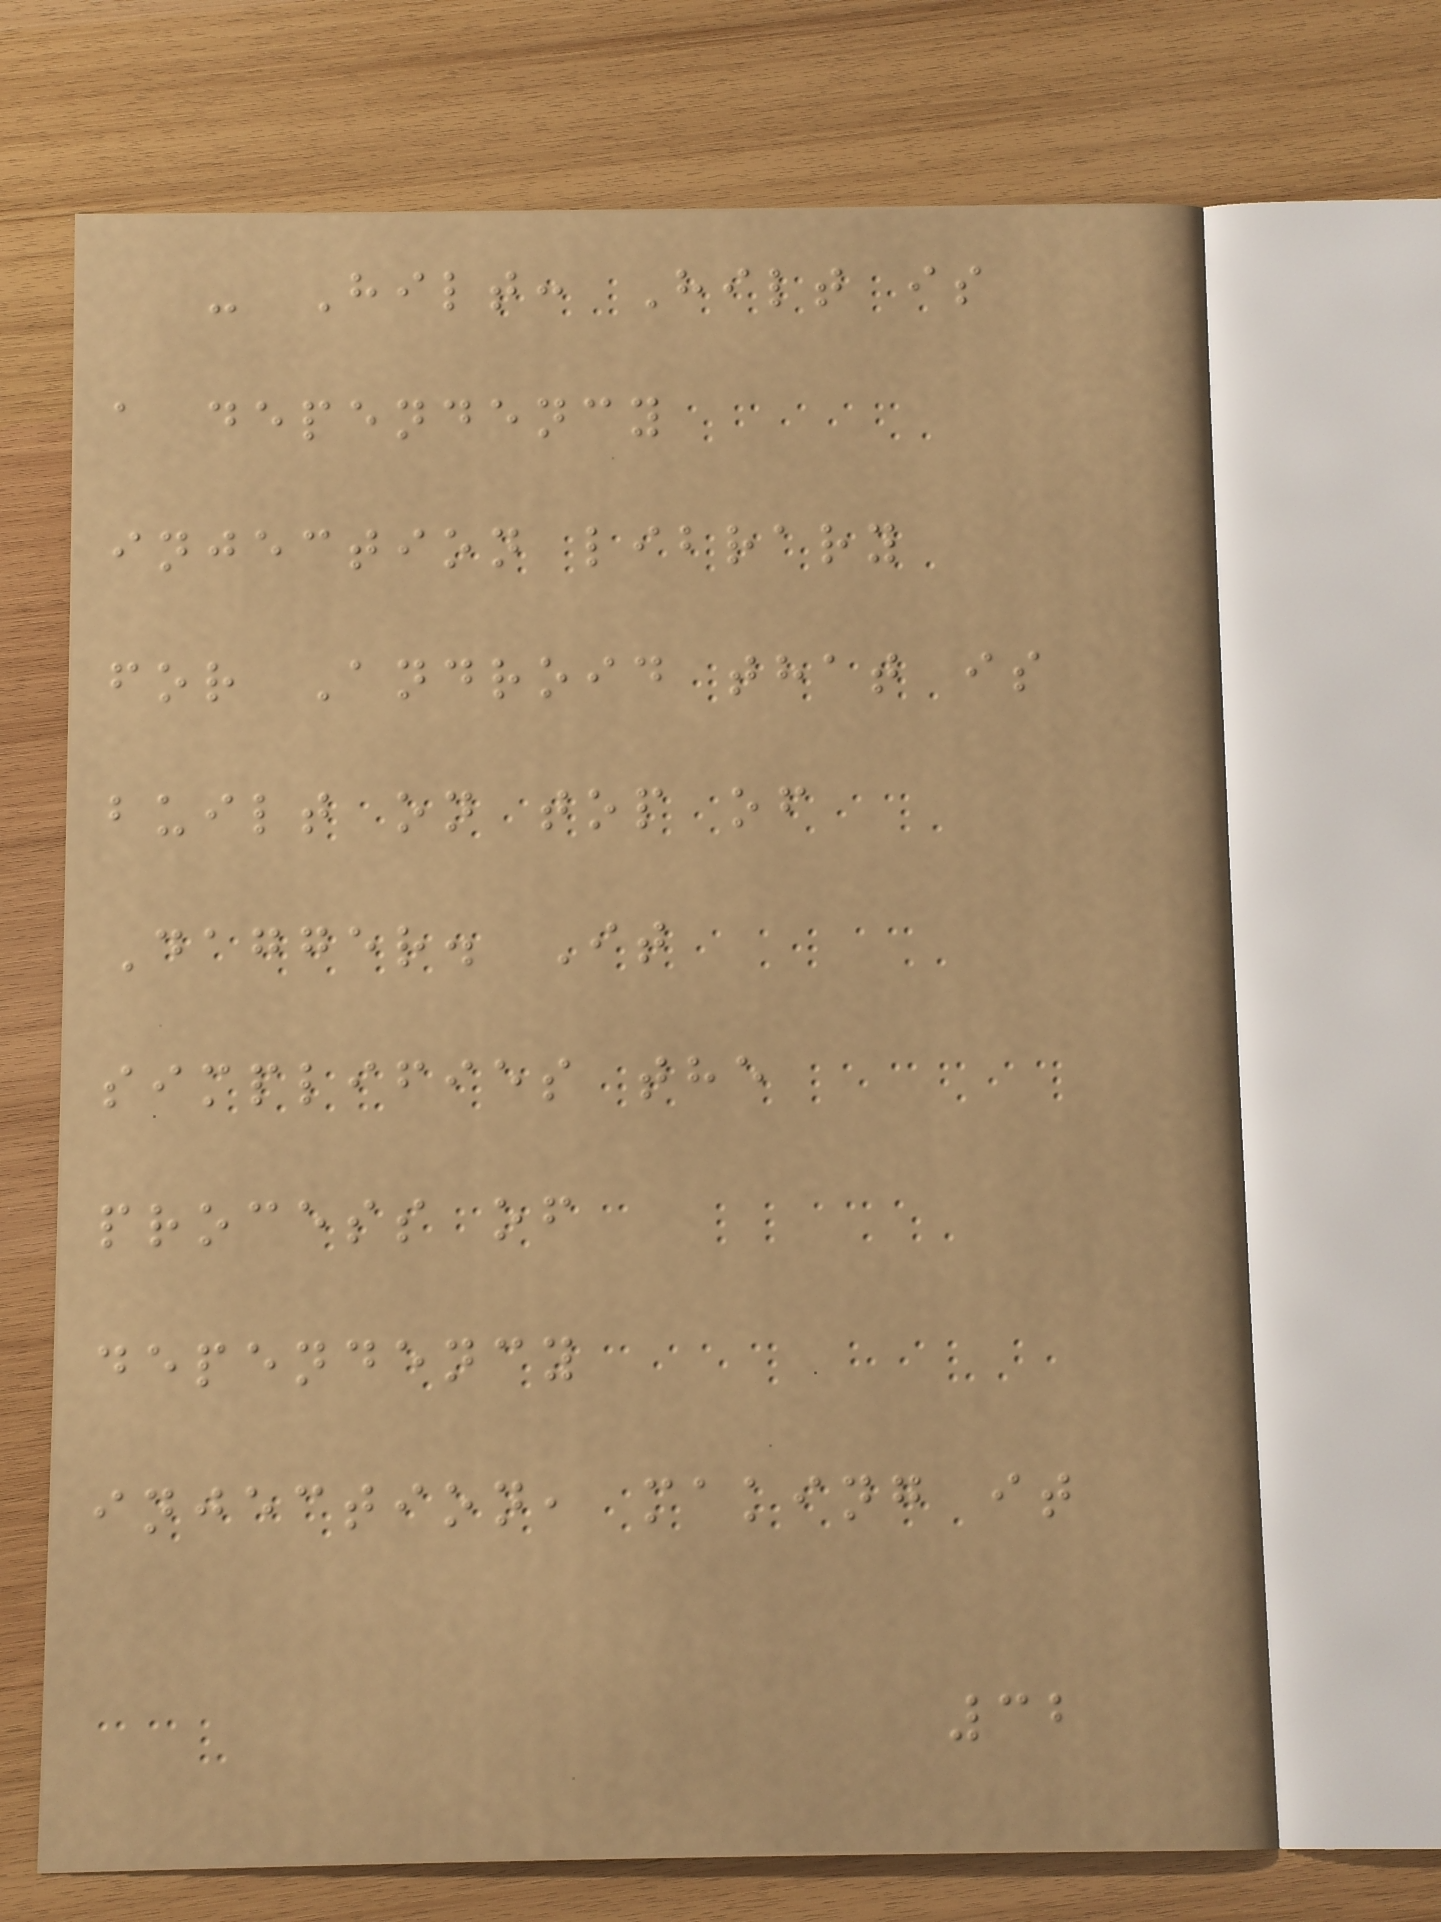- Hilt: Hilt is
a dependency
injection library
for Android that is
built on top of
Dagger. It
simplifies the
process of
dependency
injection, making it
32
